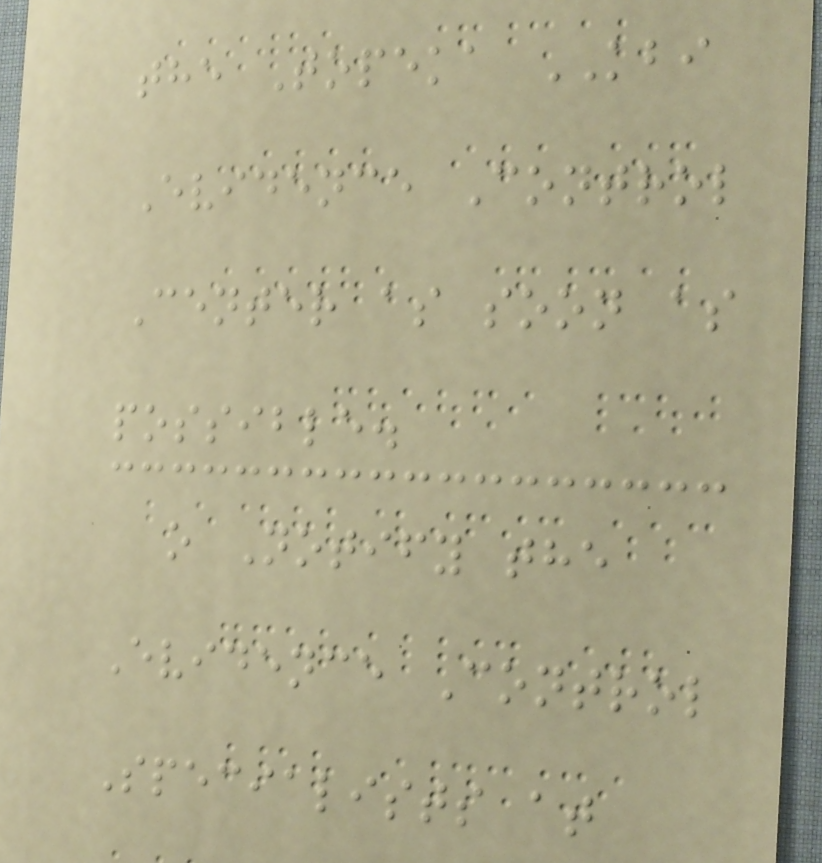the Topeka KBI
Evidence Control
Center as soon as
possible.
o Notify the
Evidence Control
Specialists at
